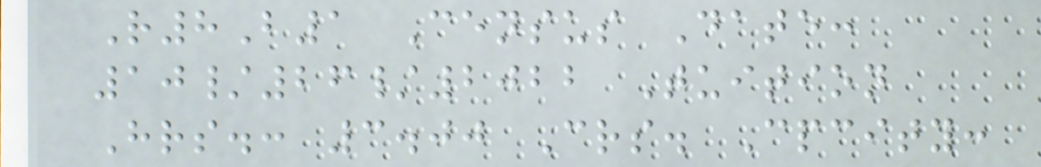R8B1 Census Date:
10/26/2022 Tuition
Hrs.: 3.00 Crs. Cpcity:
